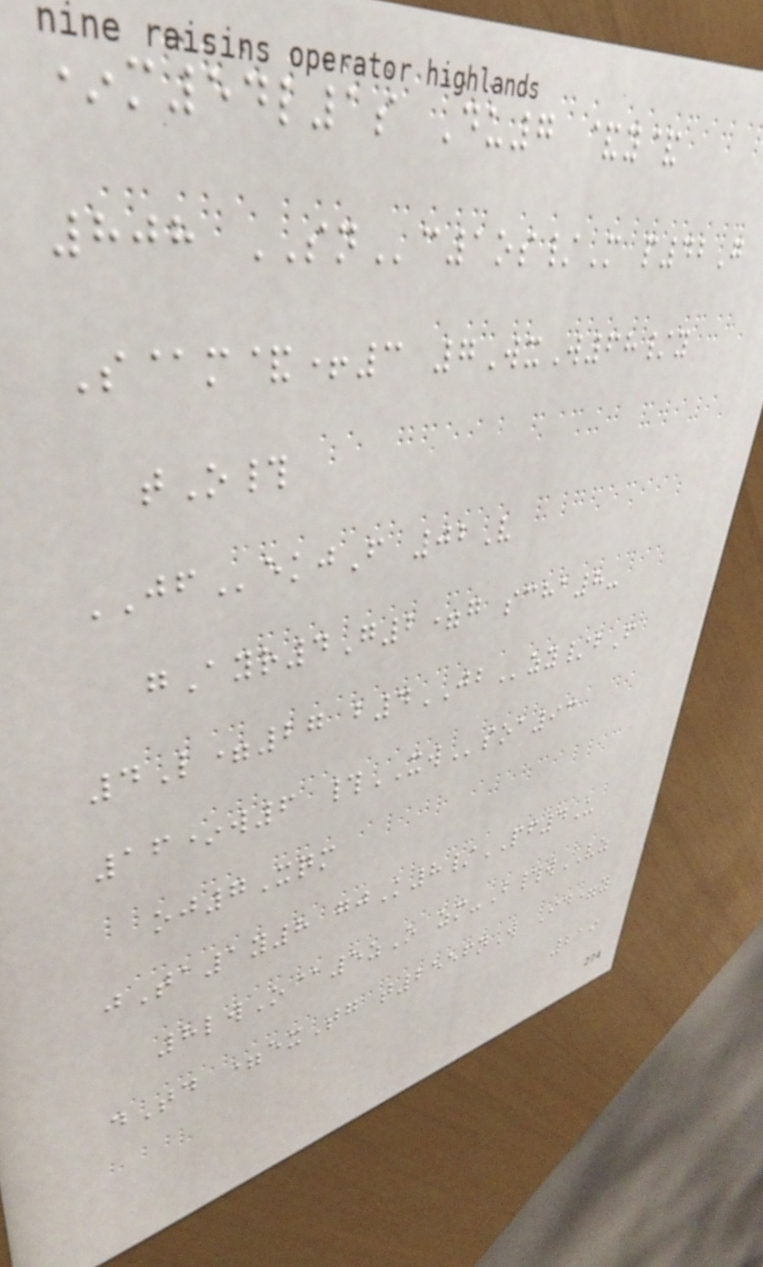*m54l1s Du7 &y&
808 SNc1os/M p42G
S@m&+3 7WxW68/y
tO#
JFekjF 02V
gAyr4G2=g scha8-
4L=27 b4JBzy/bF
16*w6 #XWsoa93
oj7Xqm
jTa1y8 gjK8/PF4U
8lwO@5zO zm-B#wVZ
dTd =exTg t2556nW Id=y
219
